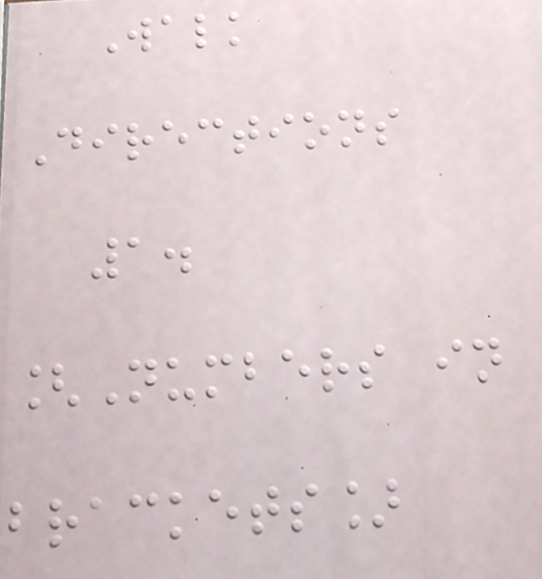Walk
Directions
1.
[Numbers in
brackets]
